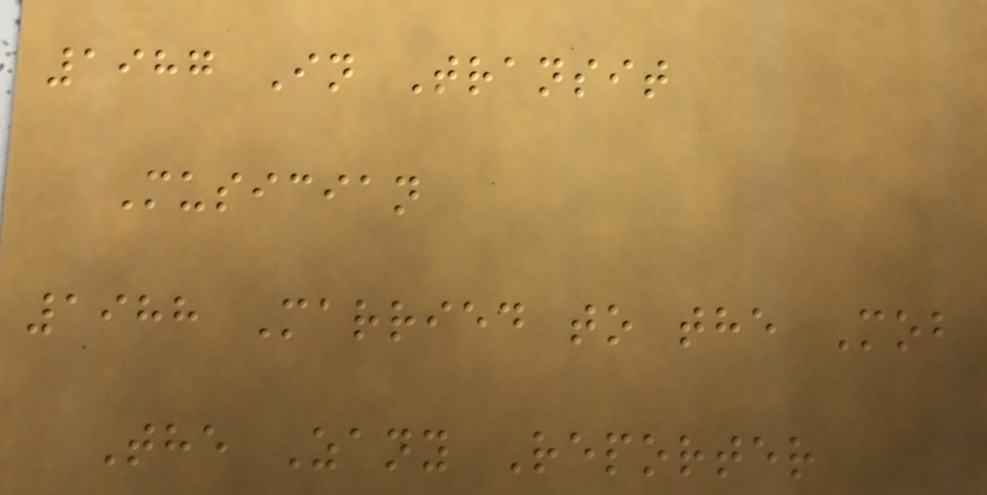1987 In Transit
Musician
1988 Married to the Mob
The Zany Reporter
